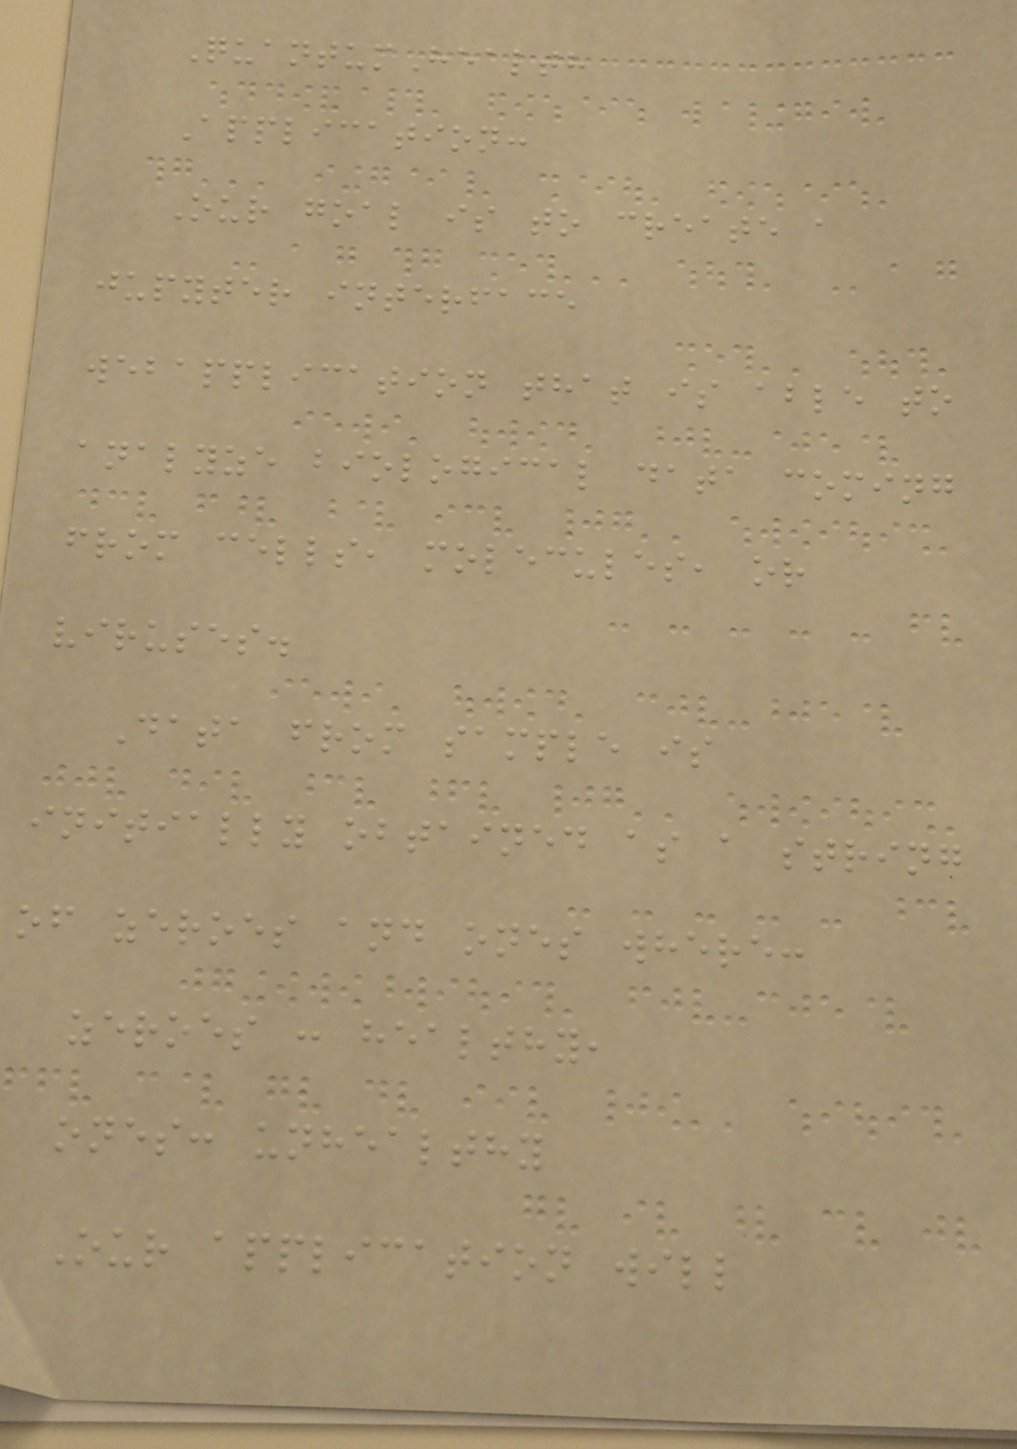QuantumHealth
Application:
Our goal is to create a
jupyter interface
webapplication that is able to
analyze biological data coming
from cells, molecules, or
viruses.
Data from sample is
initially obtained as a string
of zeroes and ones where:
zeroes : healthy,
ones: unhealthy
Our application will
